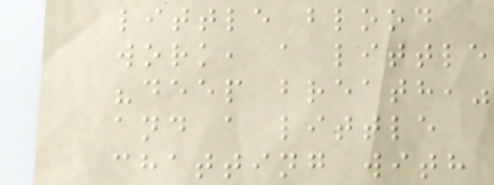little blood
work, a little
"deep breath,"
and a little
chatting with
